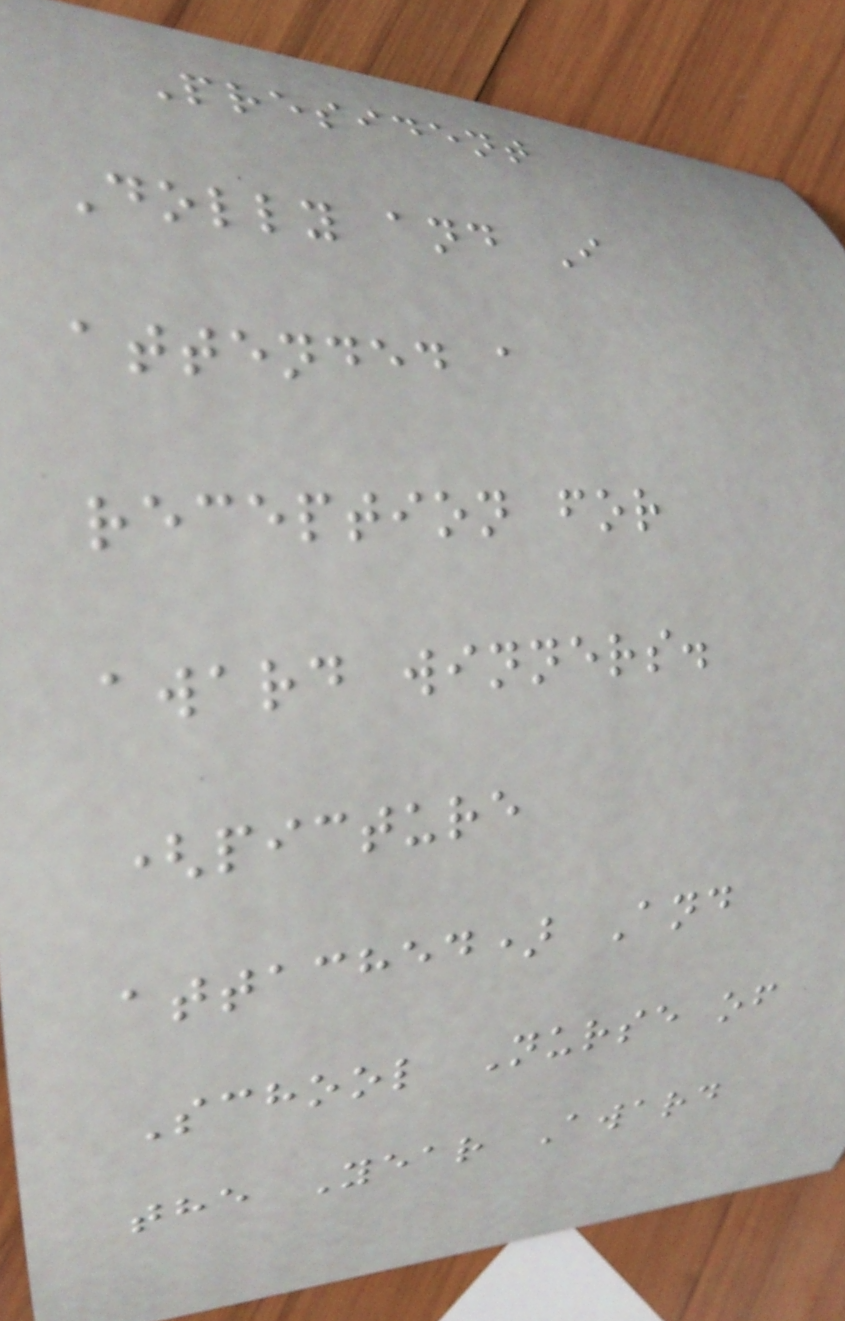President
Dolly and I
attended a
reception for
award winners.
(picture
attached) And
School Nurse of
the Year Award
